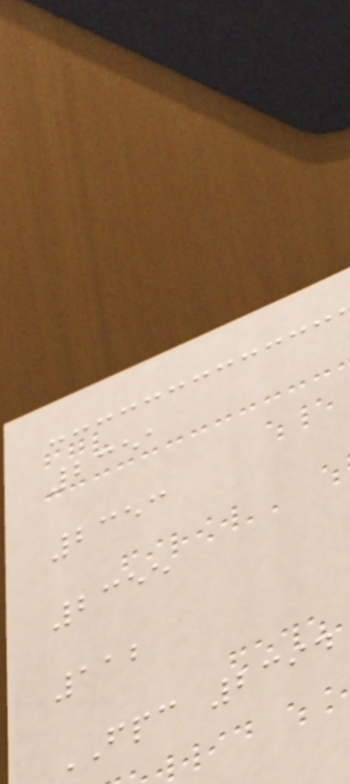2351
2353
2355
112
FPC 2394
